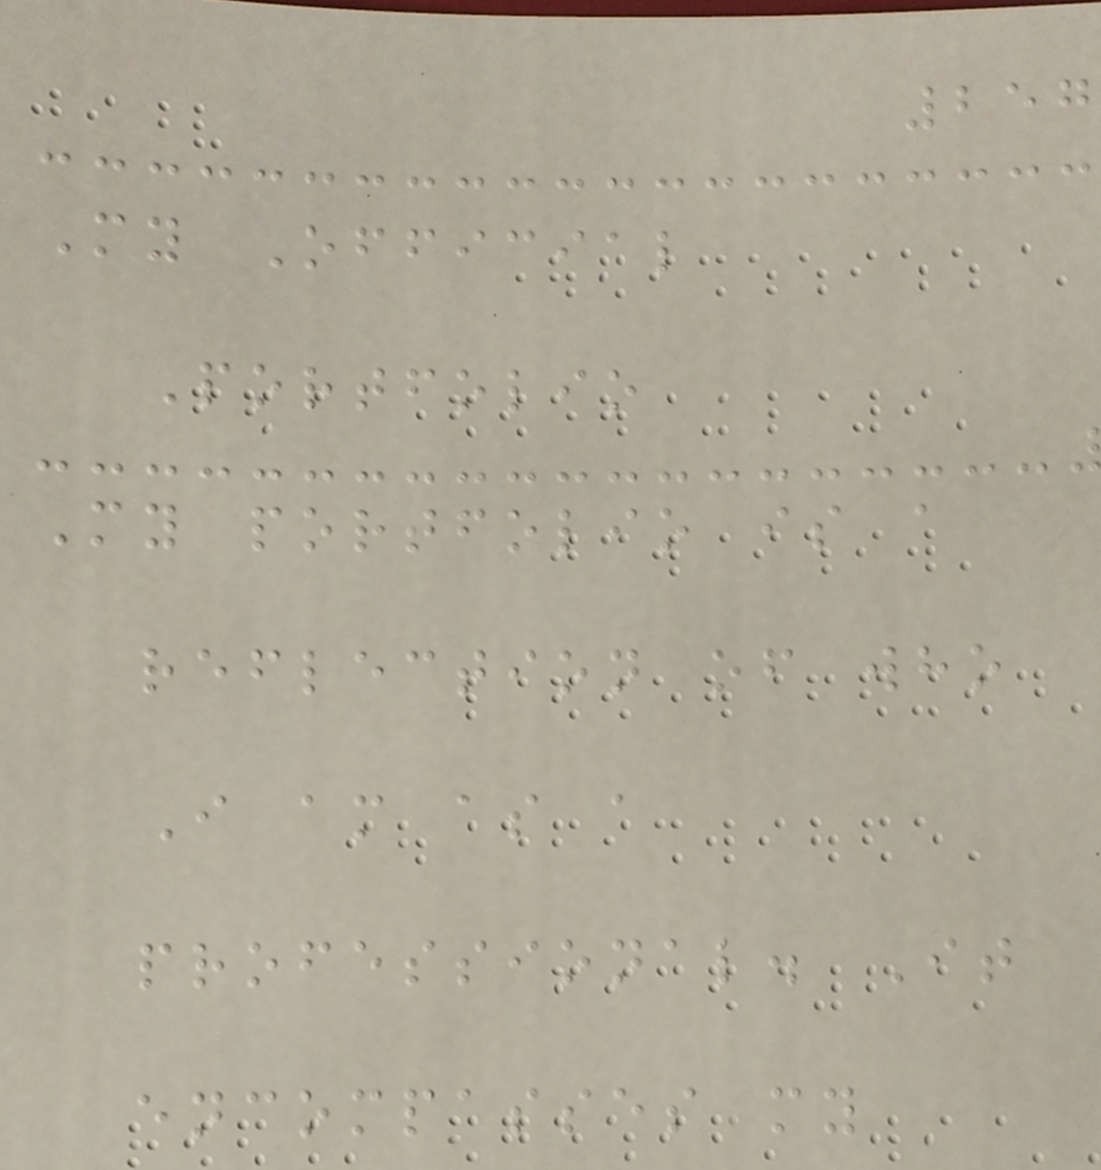257
My Official
Portfolio
My portfolio is a
reflection of who
I am as a
professional. It
encompasses my
